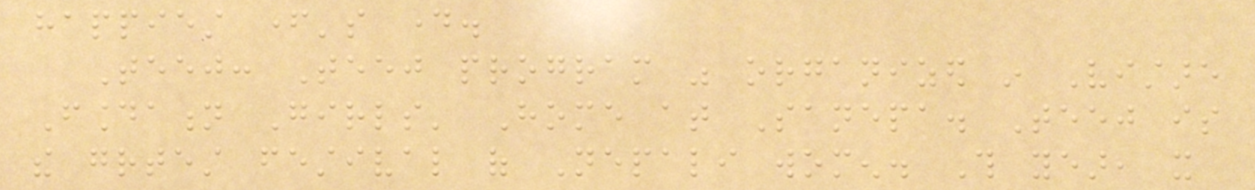happiest father's day.
Teej: Teej program was organized in Vistare
Foundation Girls' Home at Sanepa. Teej is
the greatest festival of Nepali women. This year, it
